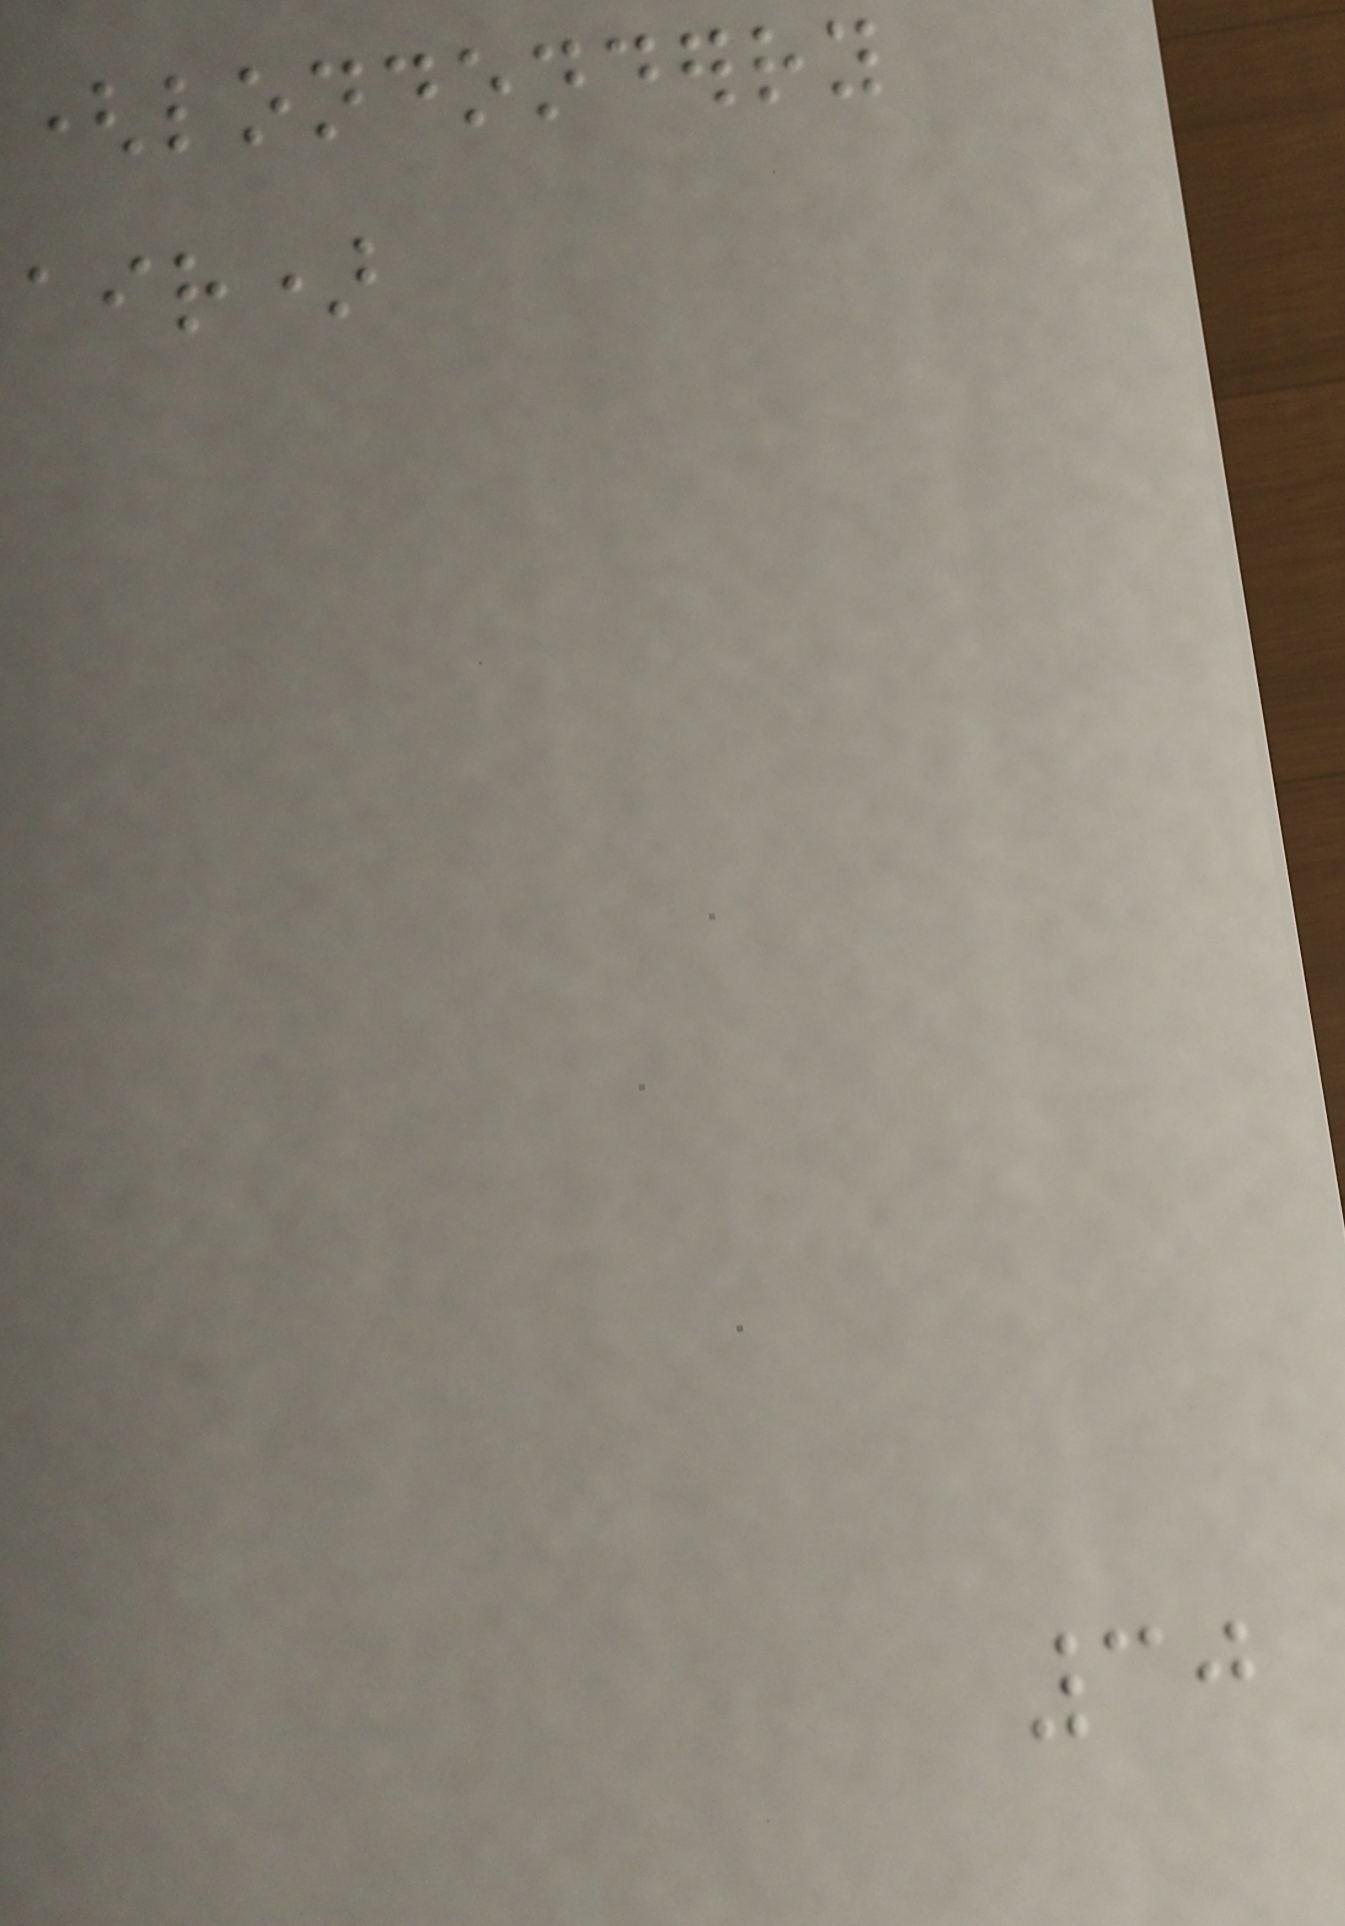(londonderry
air)
30
